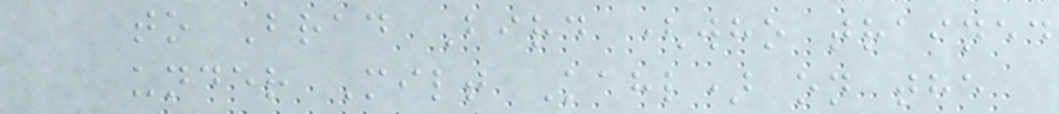to Brad Bird (who trained
under Milt Kahl) on the
